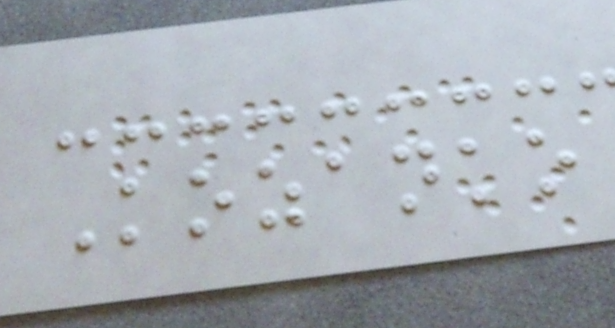Kozanko
